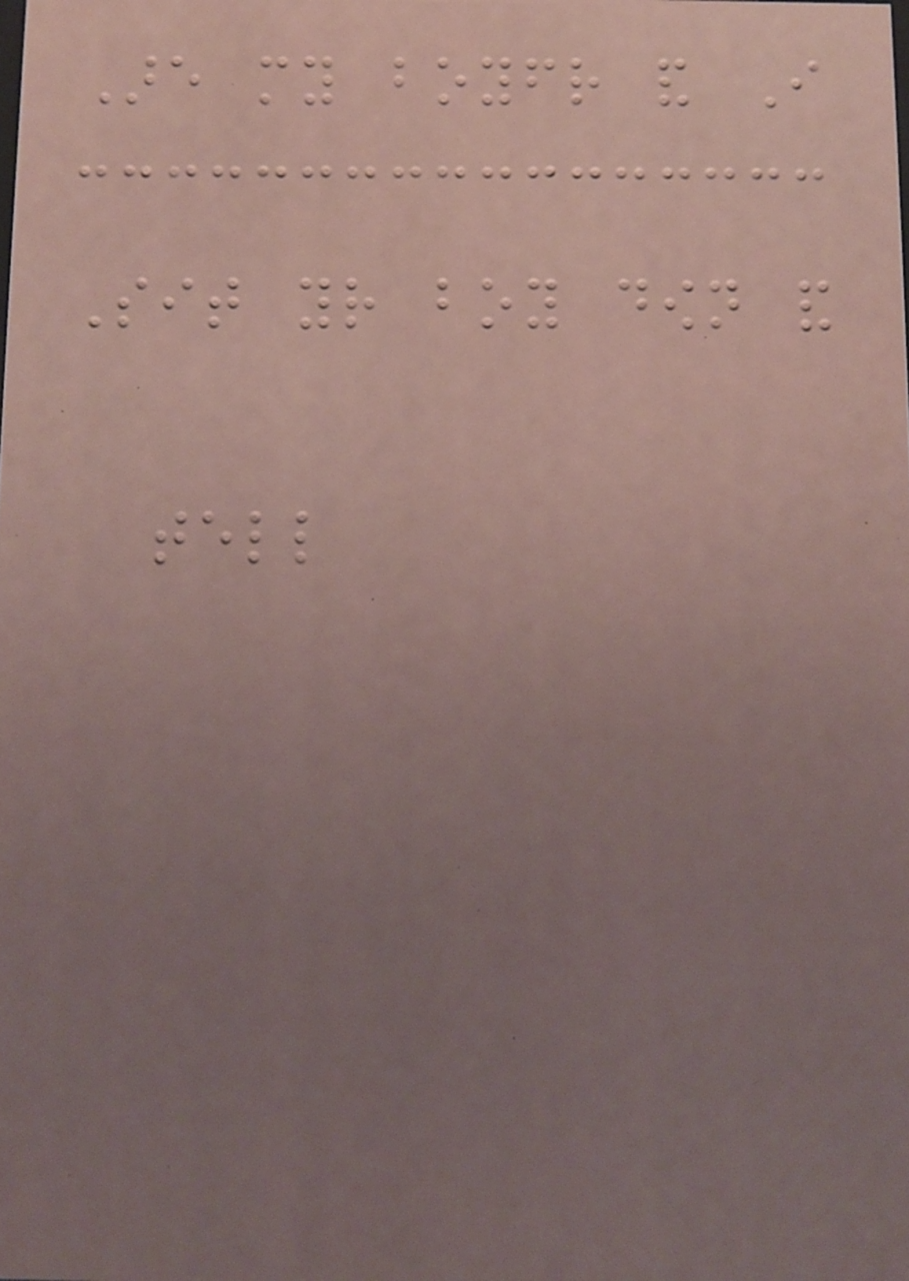Are my boyfriend and I
Sit your boy down and
tell
